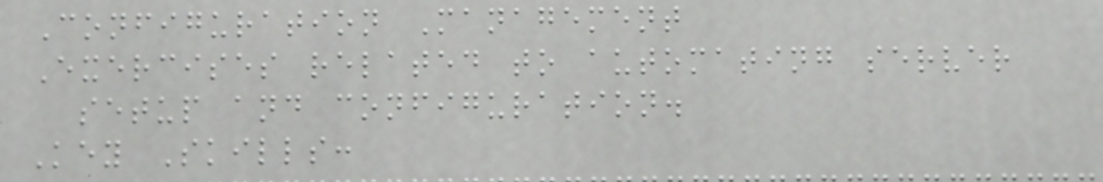Configuration Management
Exercises related to automating server
setup and configuration.
Key Skills:
